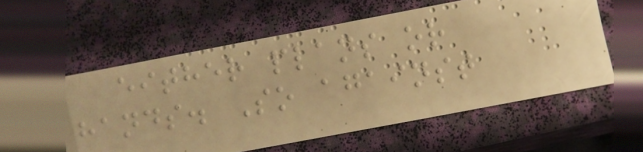either plans or
hands. So against
